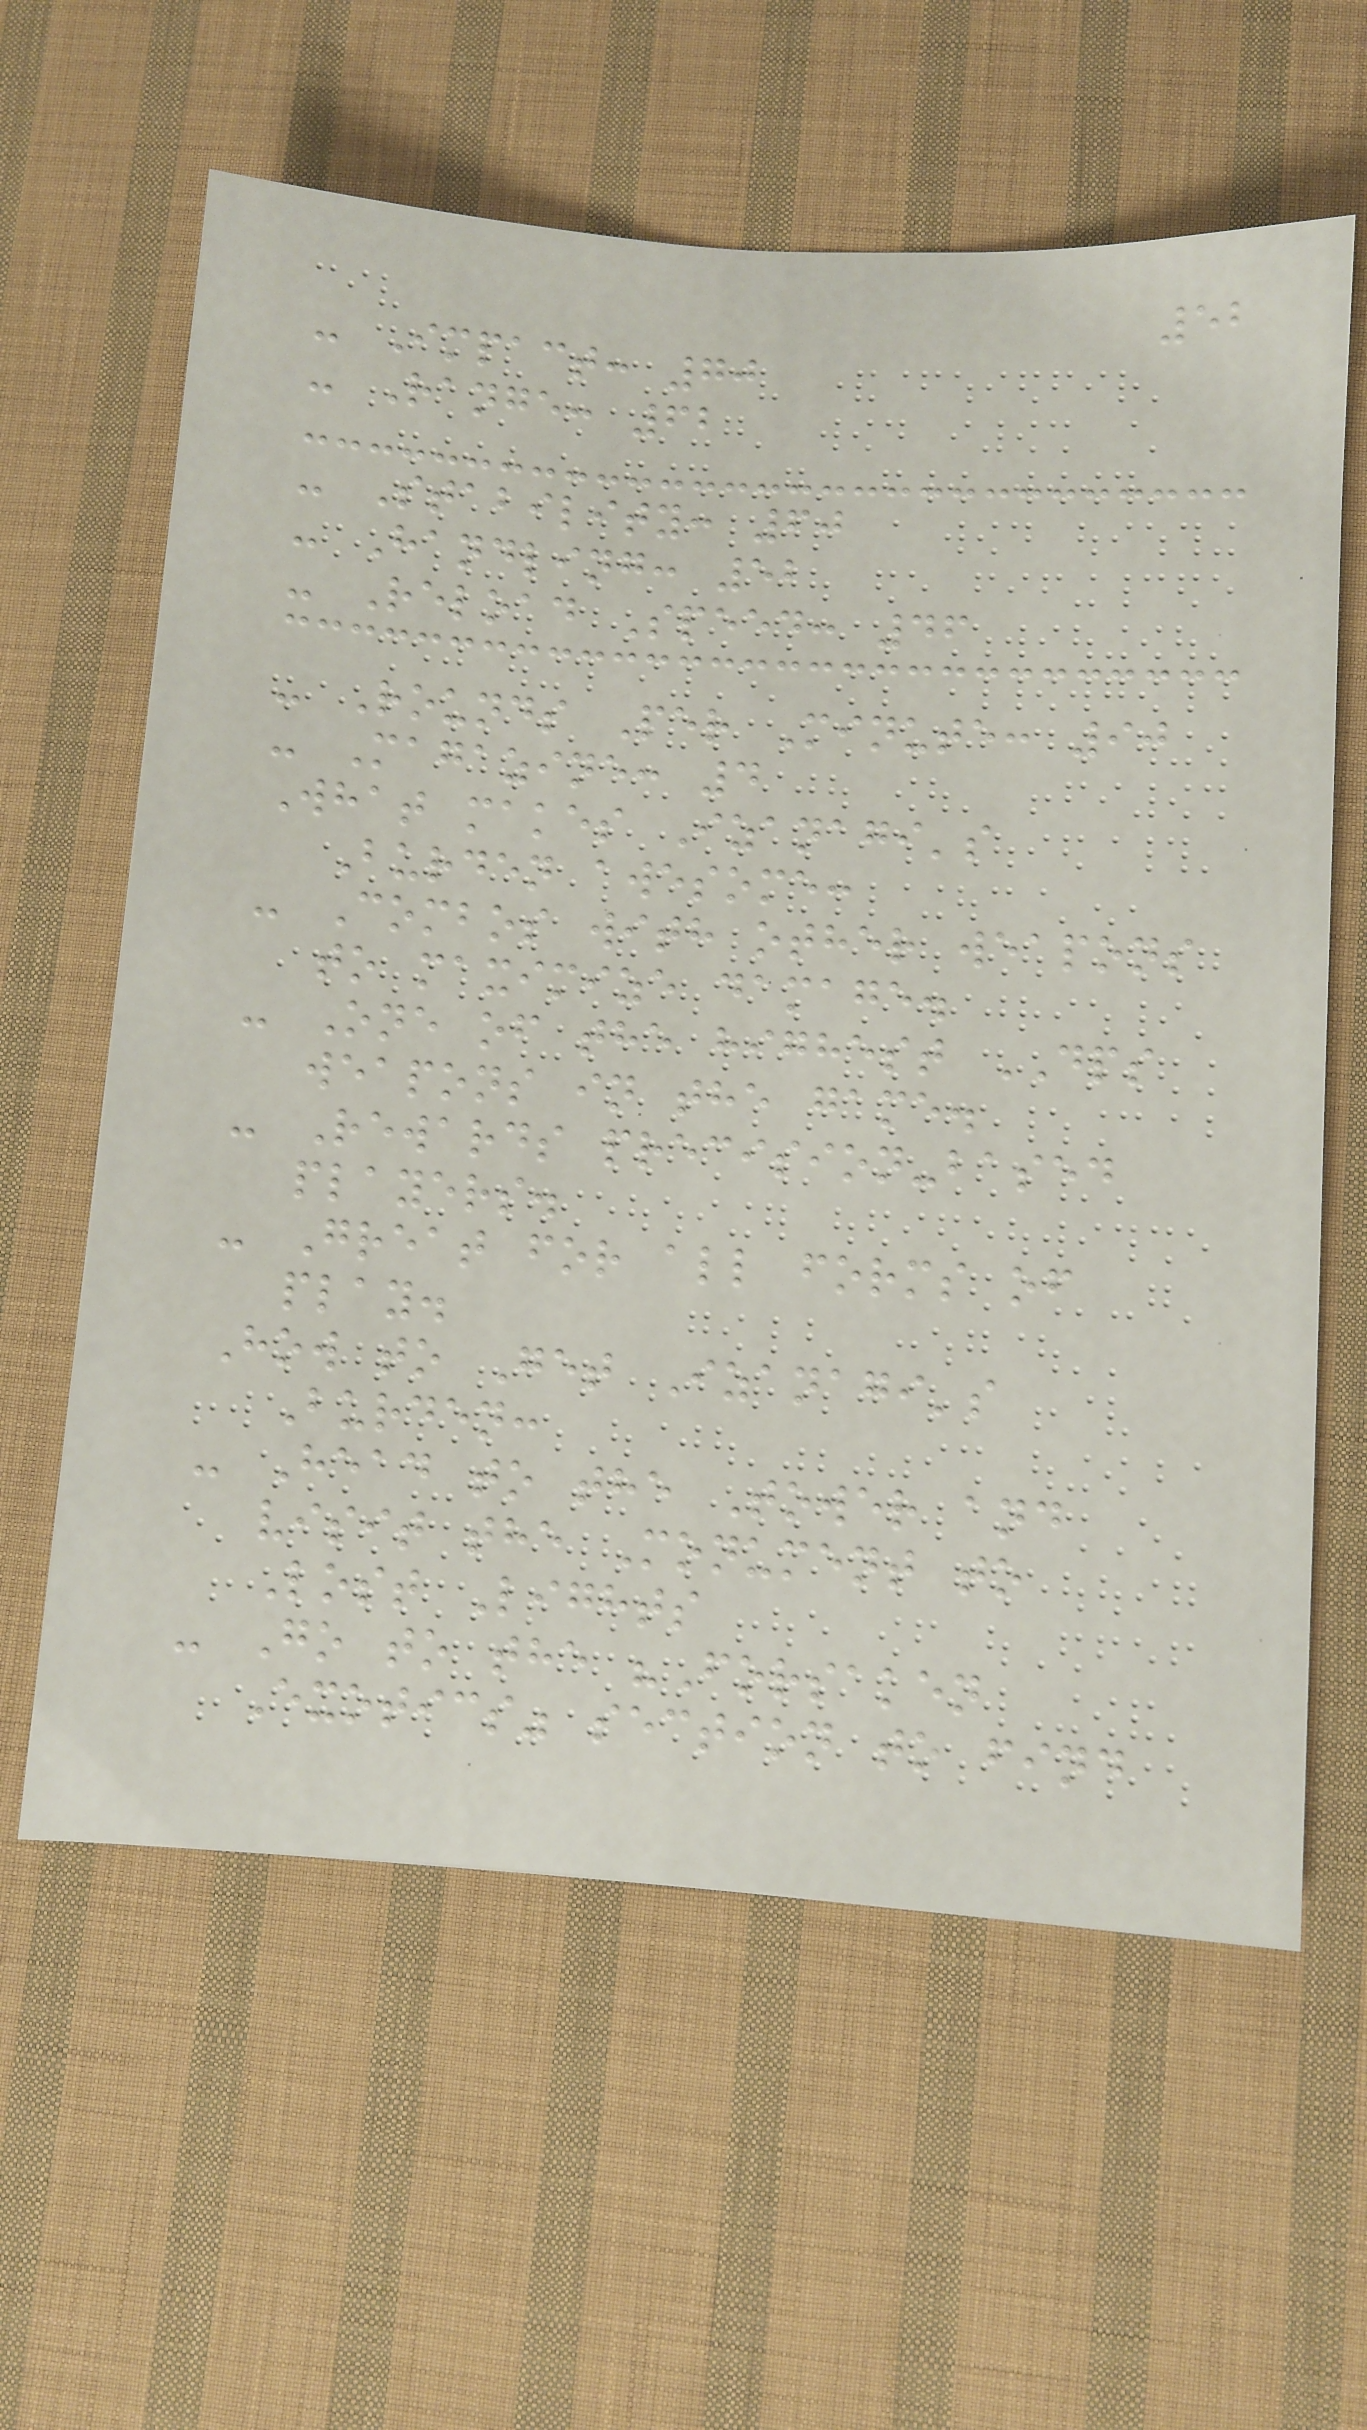52
- Impact: 70
- Range: 62
- Stability: 60
- Handling: 52
- Reload Speed: 46
- Rounds Per Minute: 90
- Magazine: 4
What makes Izanagi's
Burden awesome:
- Combos with other weapons
to maximize damage.
- One of the highest DPS
weapons in the game.
- Rewards precision-based
players.
- Great for all forms of
play.
How to Get Izanagi's
Burden:
- Head to the Tower and
visit the Monument to
Lost Lights
- Go to the "Forsaken
Exotics" section to find
